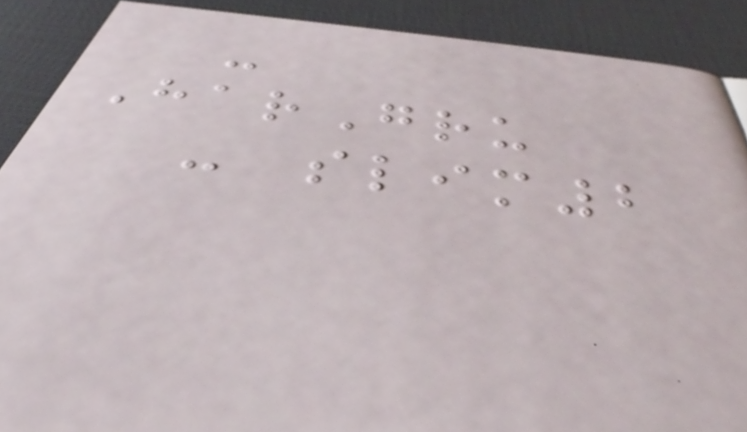-
HarGru
- slim2
